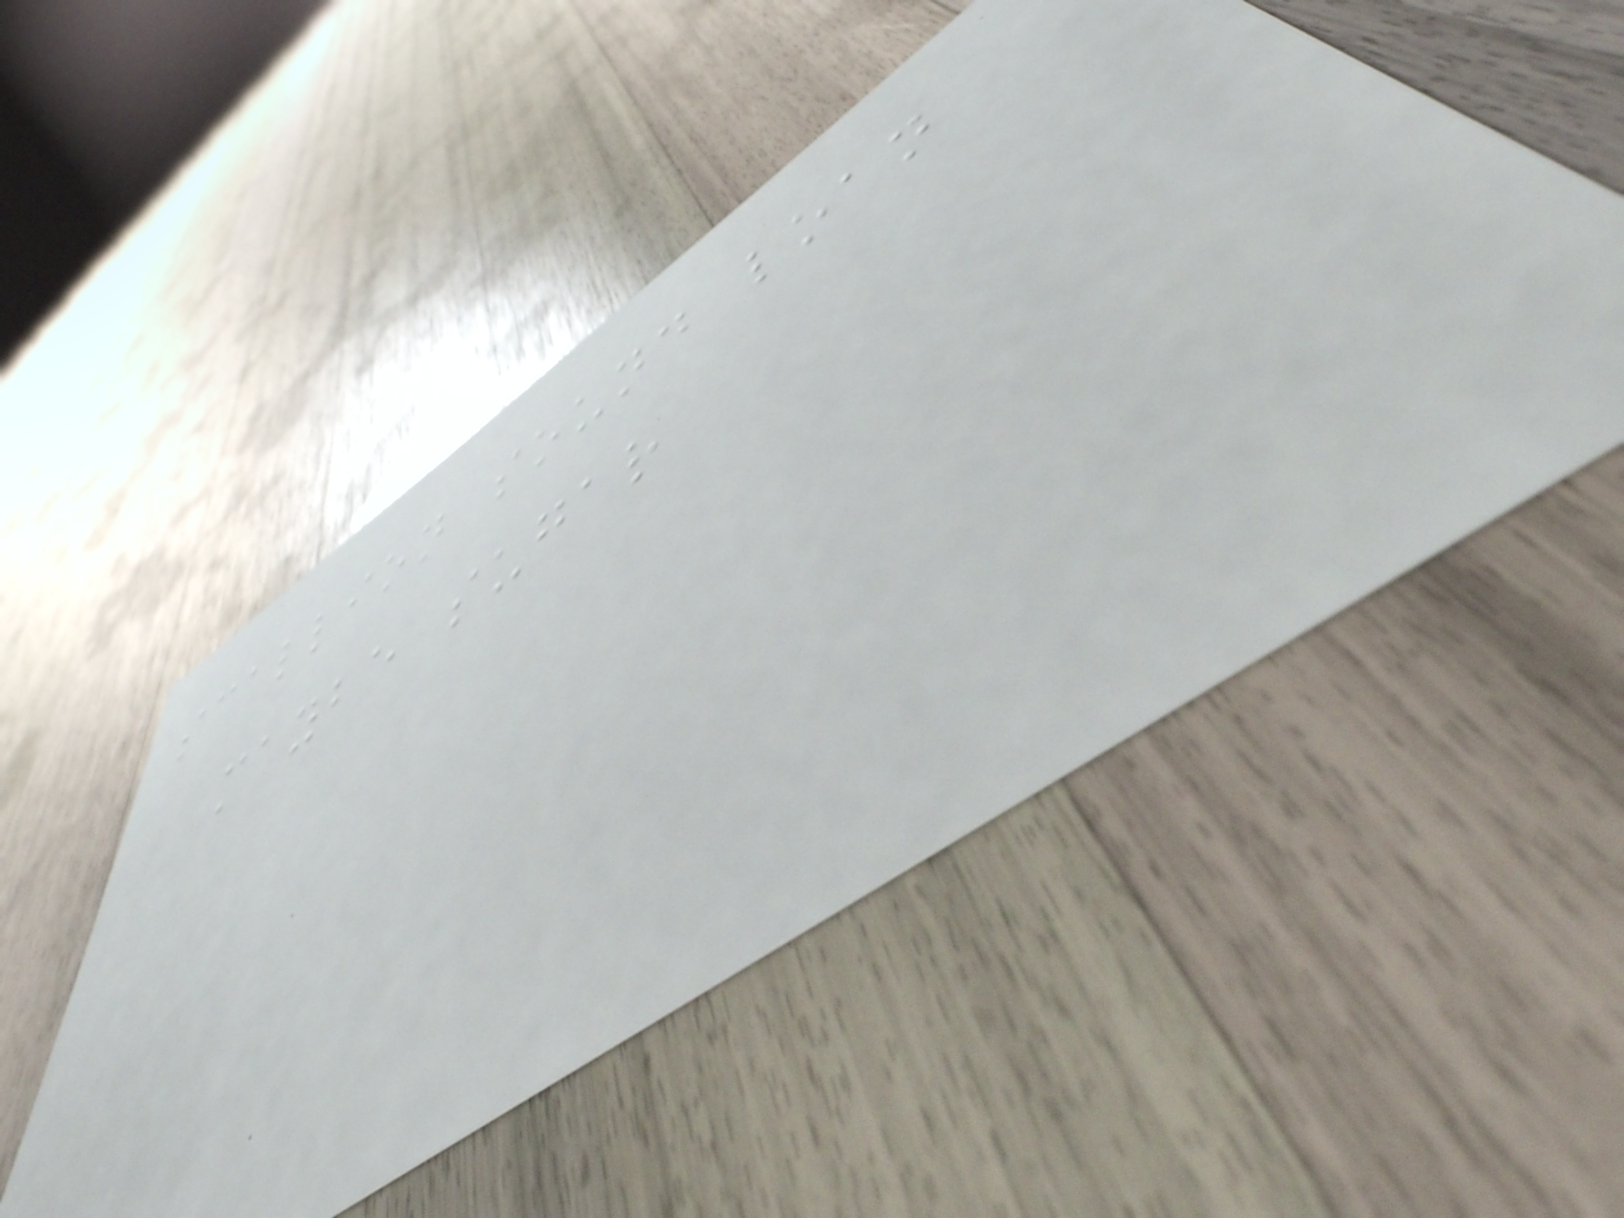scallion sound loan
maybe sugar
